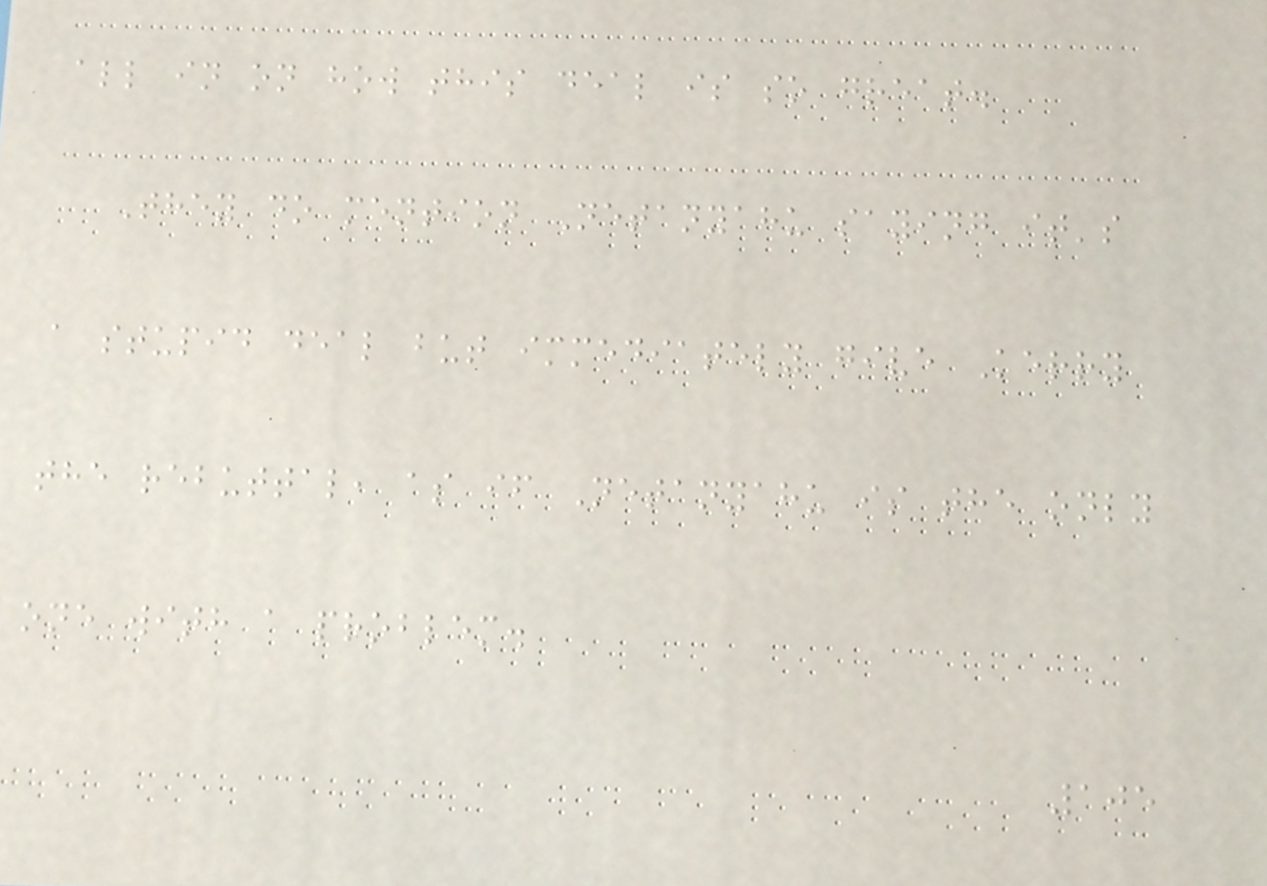all in on how this deal is so great.
They do mention Netanyahu saying it's
a stupid deal but immediately give Kerry
the rebuttal, as if Netanyahu is the only
one with a problem.
105
